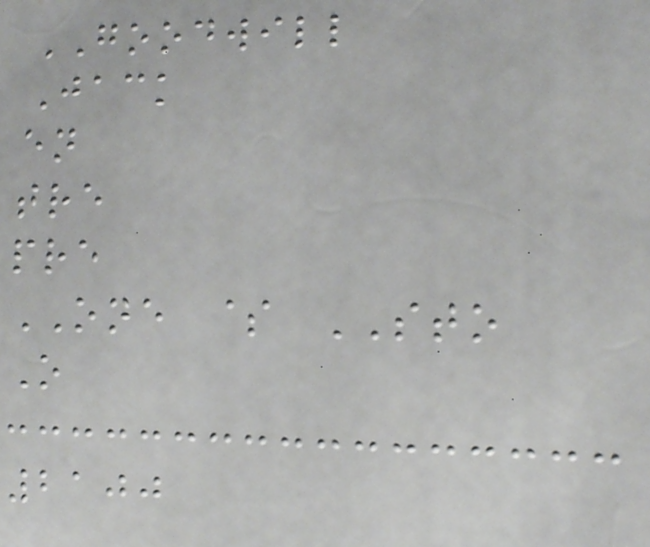GOODWILL
Jack
en
tre
pre
ONE $ STO
O
2100
